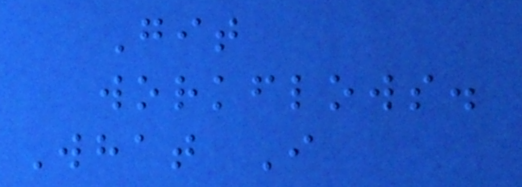Git
workflows.
What I
